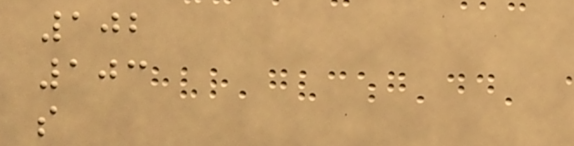102
103
s
